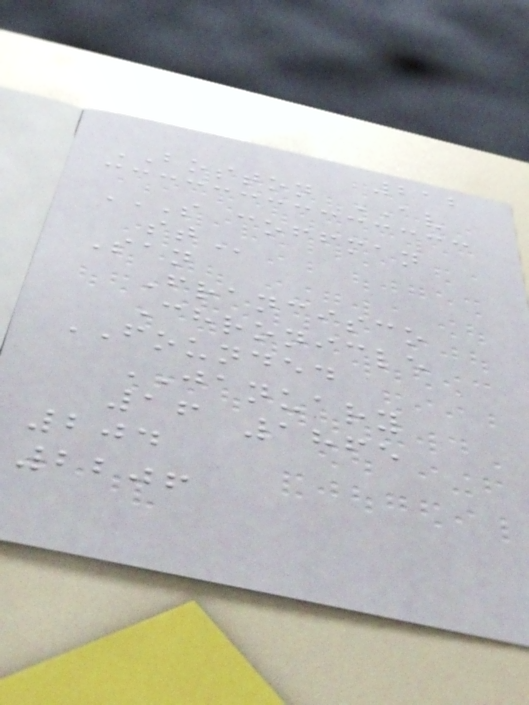212
BOSTON AV
S COFFMAN
ST
San
Francisco
Chronicle
FOUNDED
JANUARY
16 1865
204
2206
